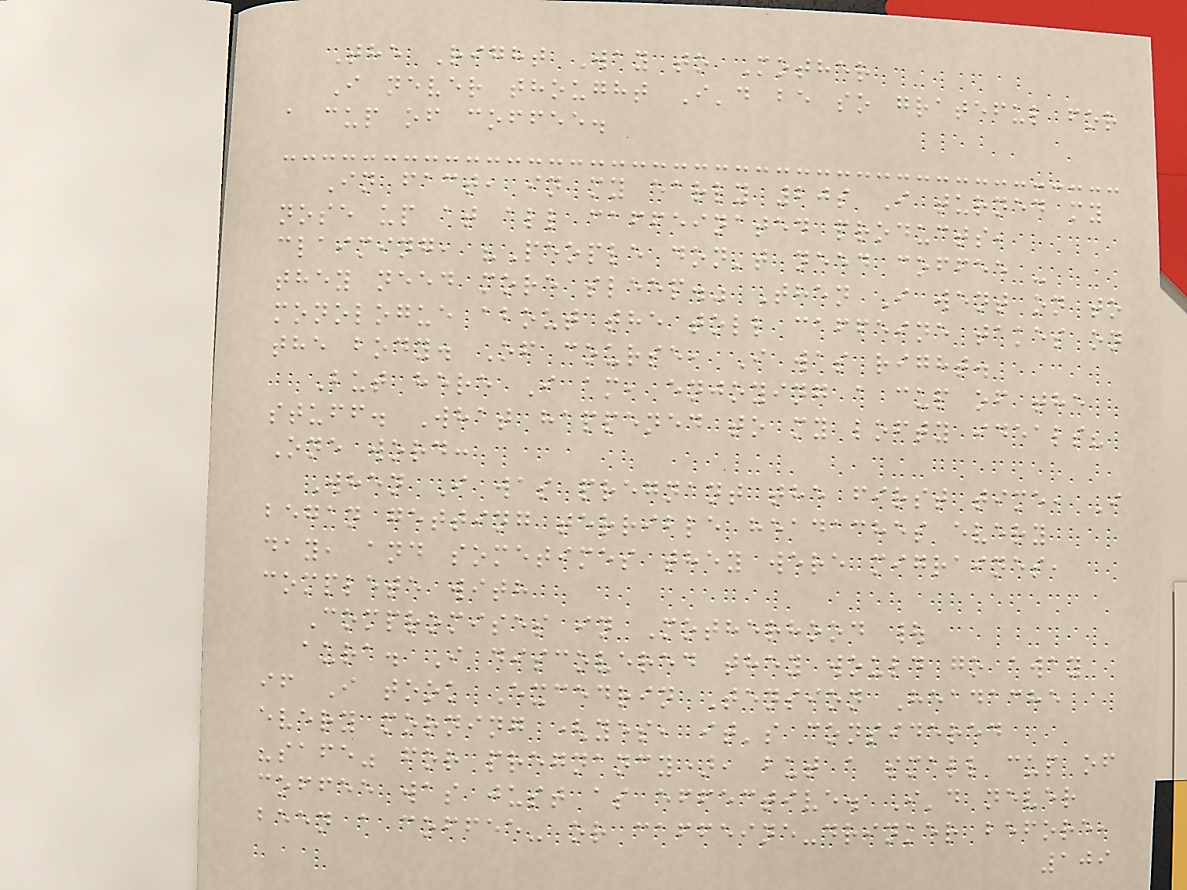The Right Way to Mother
I never thought I'd be so grateful for
a cup of coffee.
In fact, in my early 20s I turned my
nose up at all caffeinated products,
claiming, "People don't need coffee -
they need more sleep." Then I went on to
monologue about the toll caffeine takes on
the body. Of course, I was right.
But here I am, enjoying a cup of the
stuff. What happened to my lofty ideals?
One word:
When I was pregnant the first time, I
began getting terrible headaches every
day, and sometimes they were migraines,
complete with
Compromises in Motherhood |
aura. I discovered they would go away
if I took Excedrin Tension Headache
every morning (yes, it's considered
"safe" for pregnancy), but a small cup of
coffee was just as effective. I'd never
been a coffee- or caffeine-drinker before,
109
